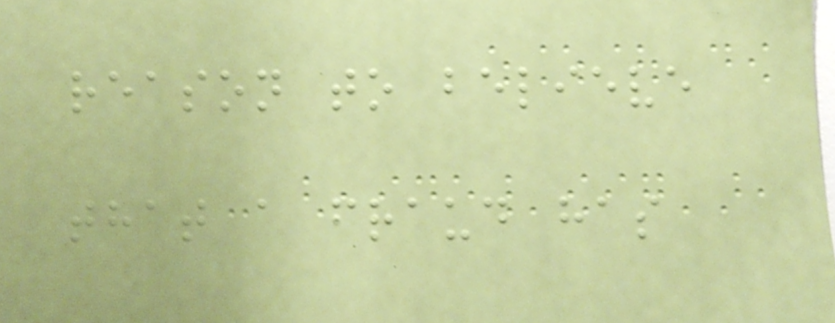reason to believe
that a fraud has
